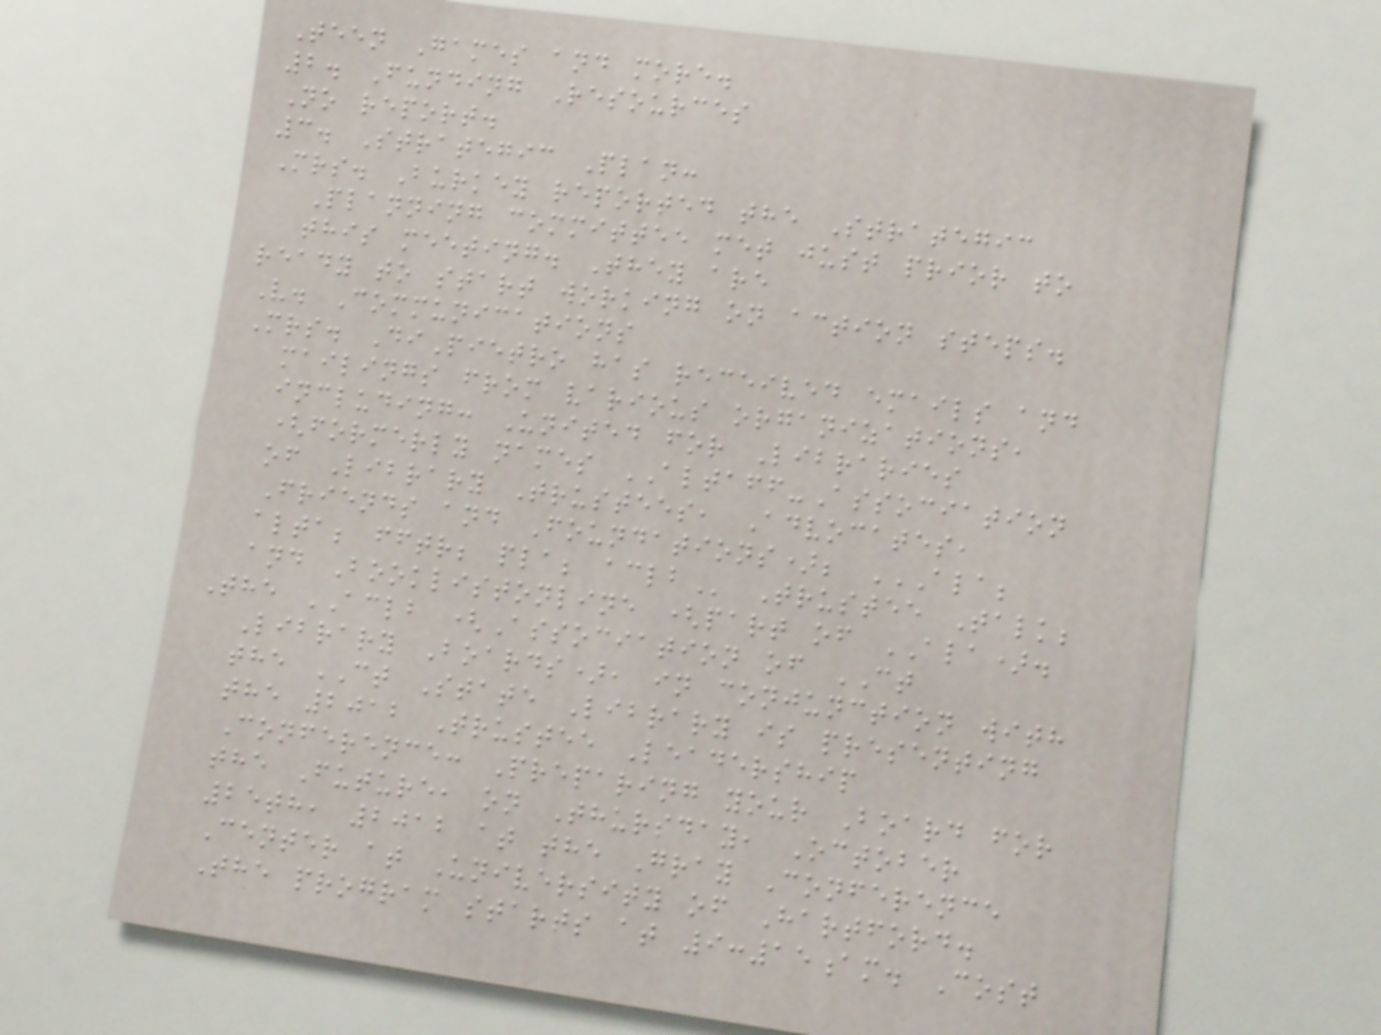Teen Games and more.
2. Funding Resources
No report.
3. Strategic Plan:
Mrs. Burkey reported the Strategic
Planning committee met just prior to
this meeting. They are
ready to start working on action steps.
V. Communications
Mrs. DiPietro has received emails and
mailings from various organizations,
including: United for Libraries
(formerly names ALTAFF-Association
of Library Trustees, Advocates,
Friends and Foundations); ALA;
ALTA; FFTR; PLA; ACLB Trustee Talk;
and Booklistonline (part of ALA).
The ACLB (Association of CT
Library Boards), in conjunction with
the CT State Library is presenting
the 2012 Trustee Leadership
Conference: Preparing your Board for
the Future, on Thursday, October
25th, 2012 at the Gray Conference
Center at University of Hartford.
The program starts at 9:15am. Cost
